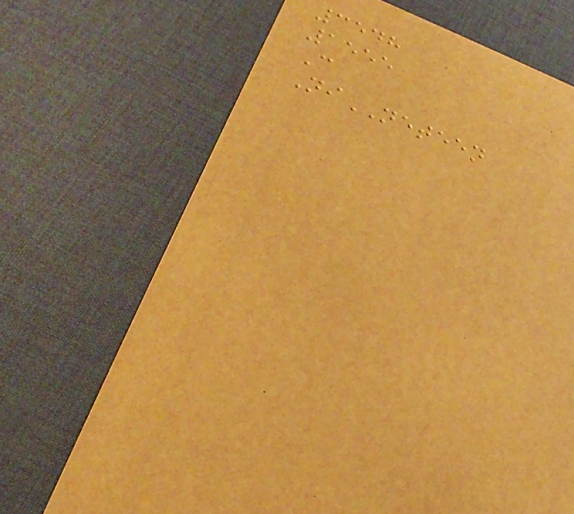3548
1555
C
NiNETEEN
